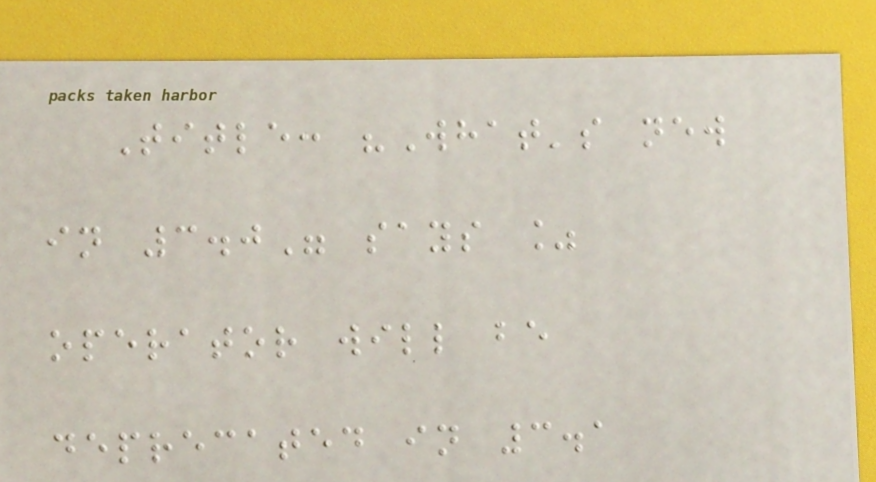Title: "What's new
in 3.0" says %
operator will be
deprecated in 3.1
